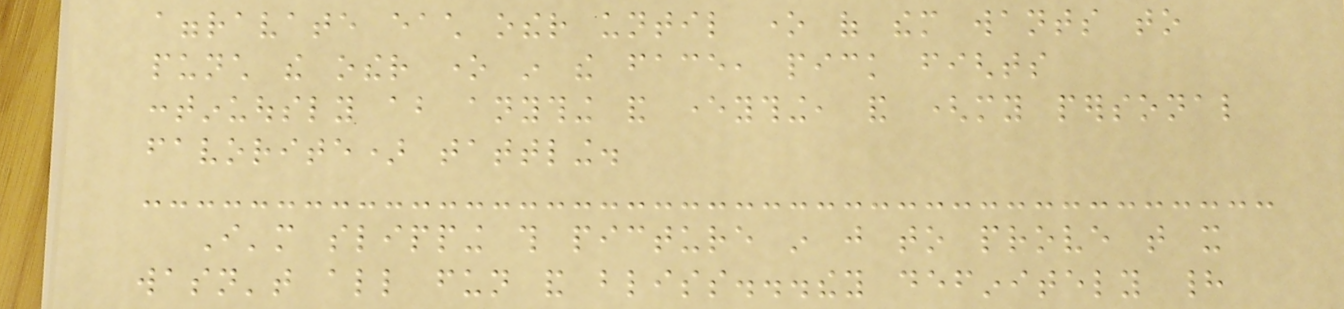aggravate each other until one of them wants to
punch the other one in the face, pick fights
continuously about anything and everything, and (my personal
favorite) tattling.
I'm slipping this picture in just to prove that it
wasn't all fun and bliss...they definitely had
